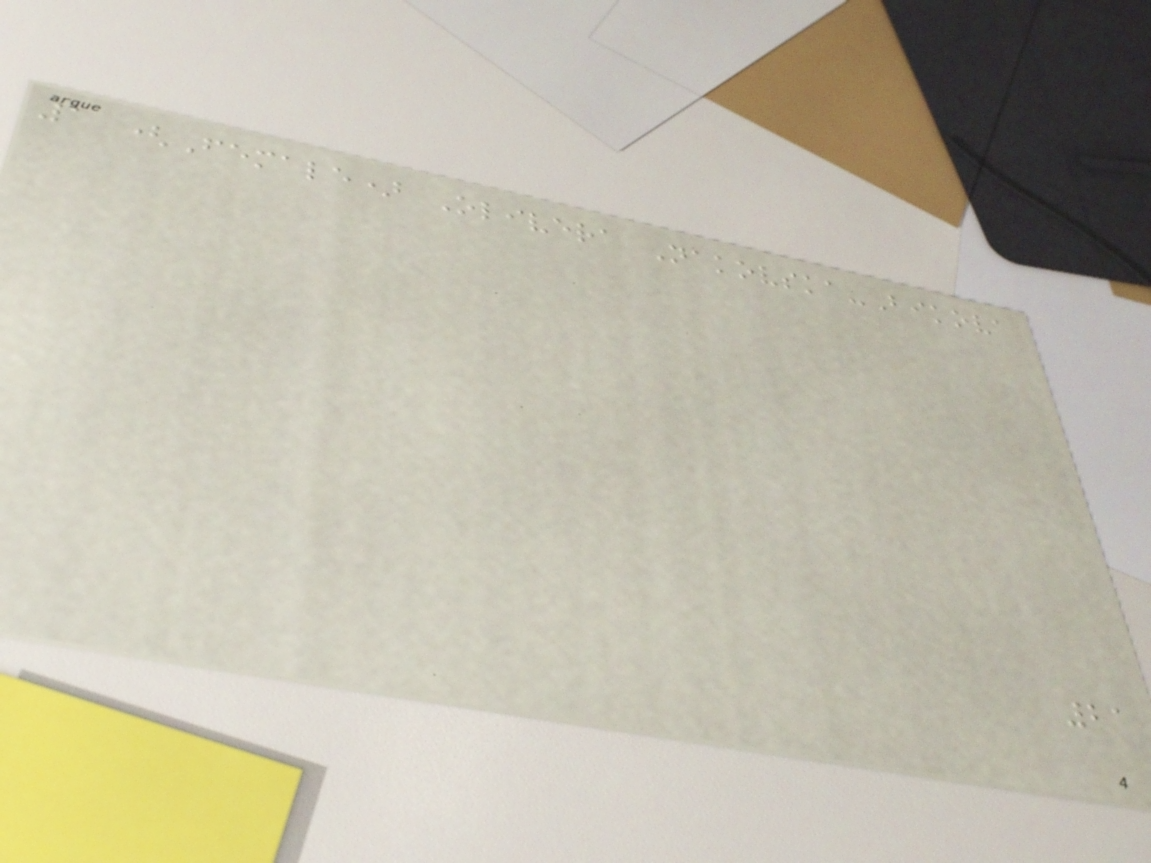1 (Female) Olivera Nakovska-Bikova
21
